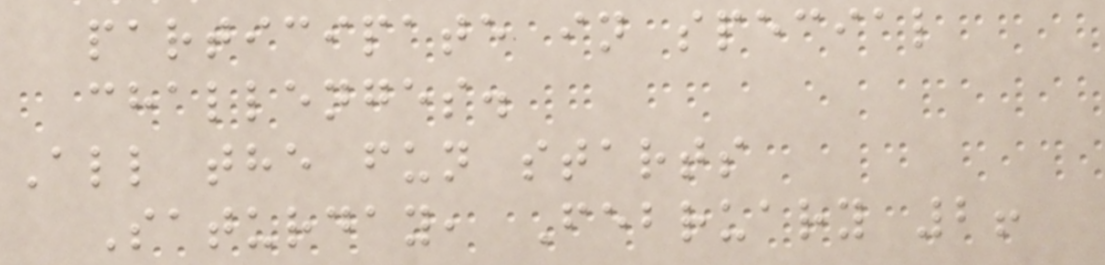participate in special
challenges.
All the fun starts
Saturday, February 2!
